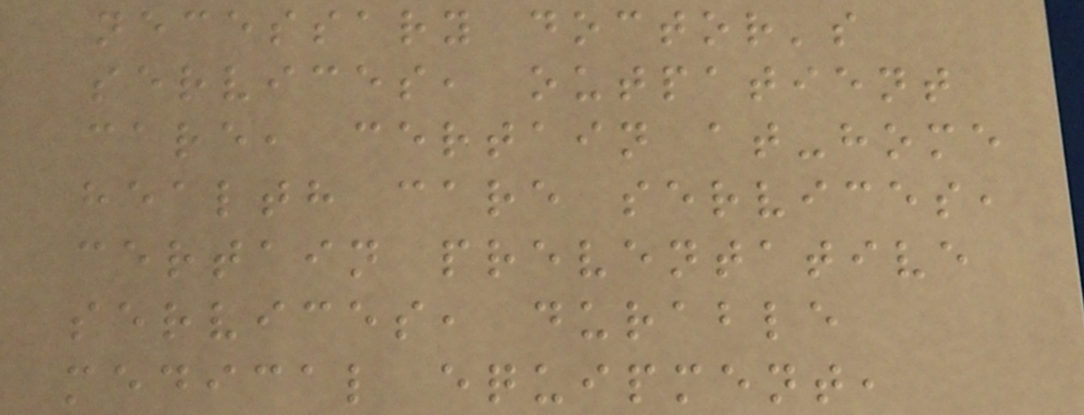necessary doctor's
services, outpatient
care, certain at-home
health care services,
certain preventative
services, durable
medical equipment,
